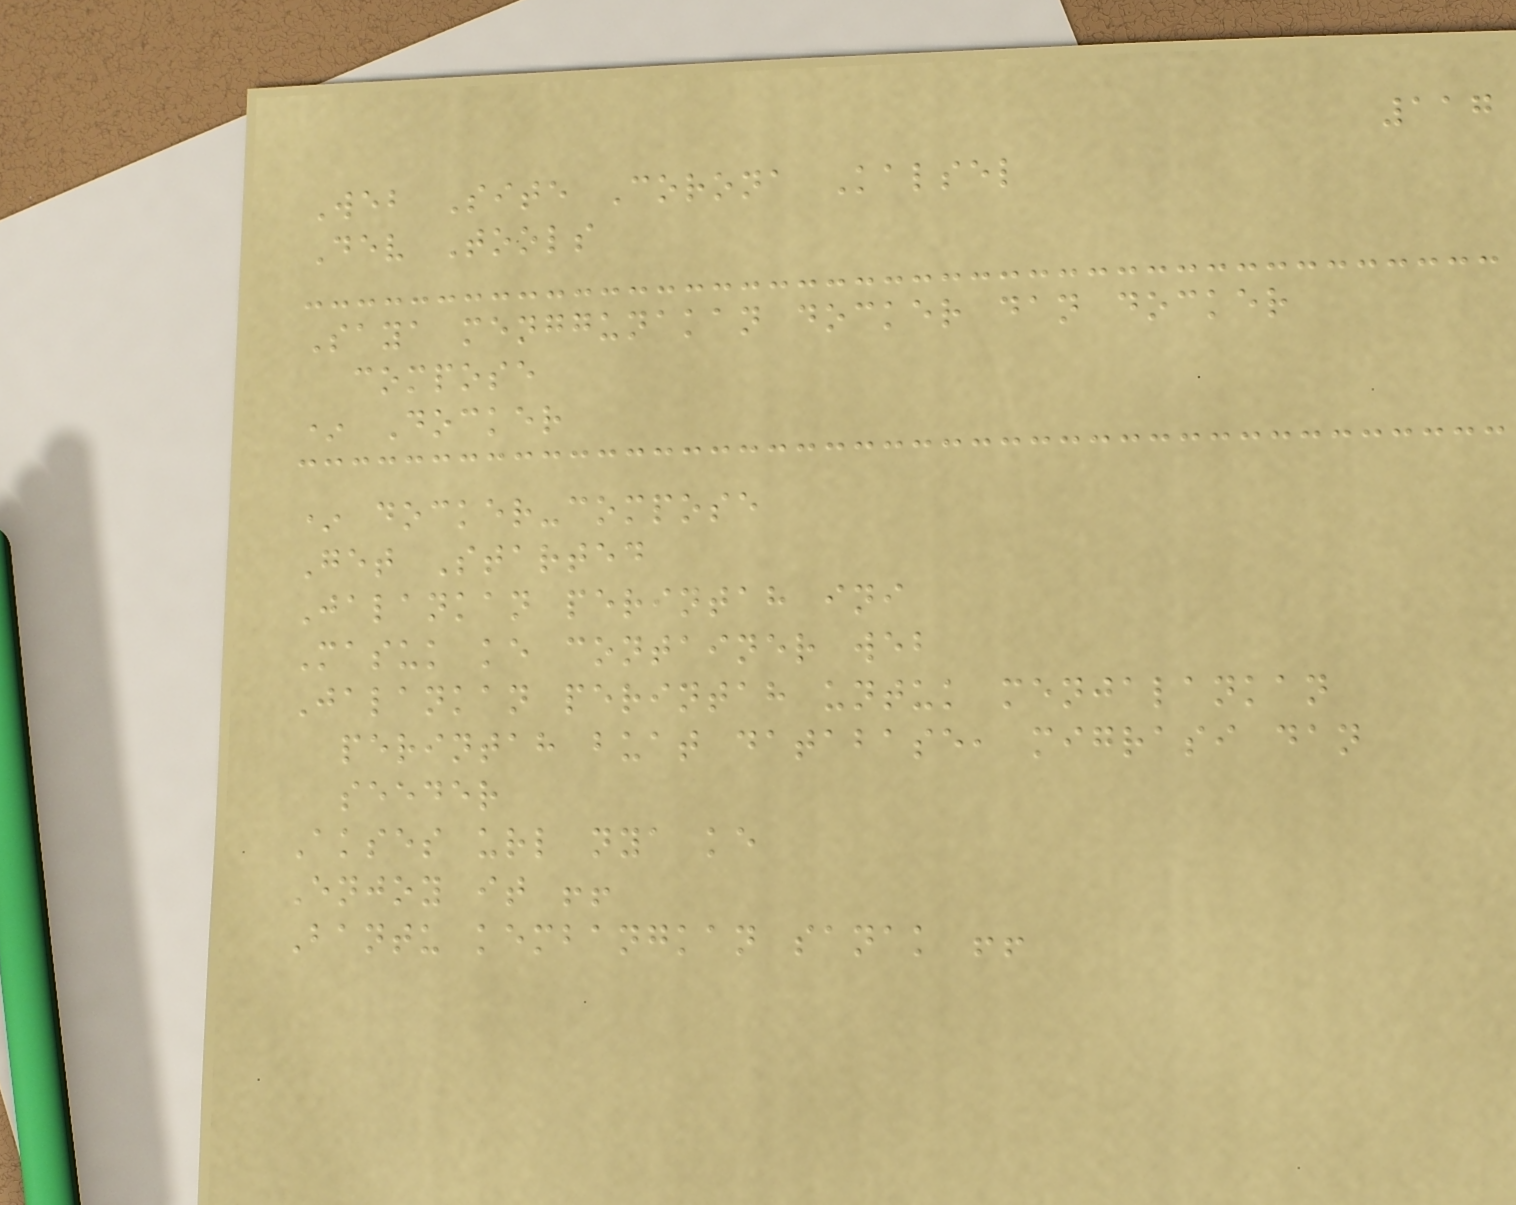117
Web Site Corona Kalsel
Dev Tools
Saya menggunakan docker dan docker
compose
* Docker
* docker-compose
Get Started
Jalankan perintah ini
Masuk ke container web
Jalankan perintah untuk menjalankan
perintah buat database, migrasi dan
seeder
Akses url nya ke
Enjoy it !!
Bantu kembangkan sanak !!
